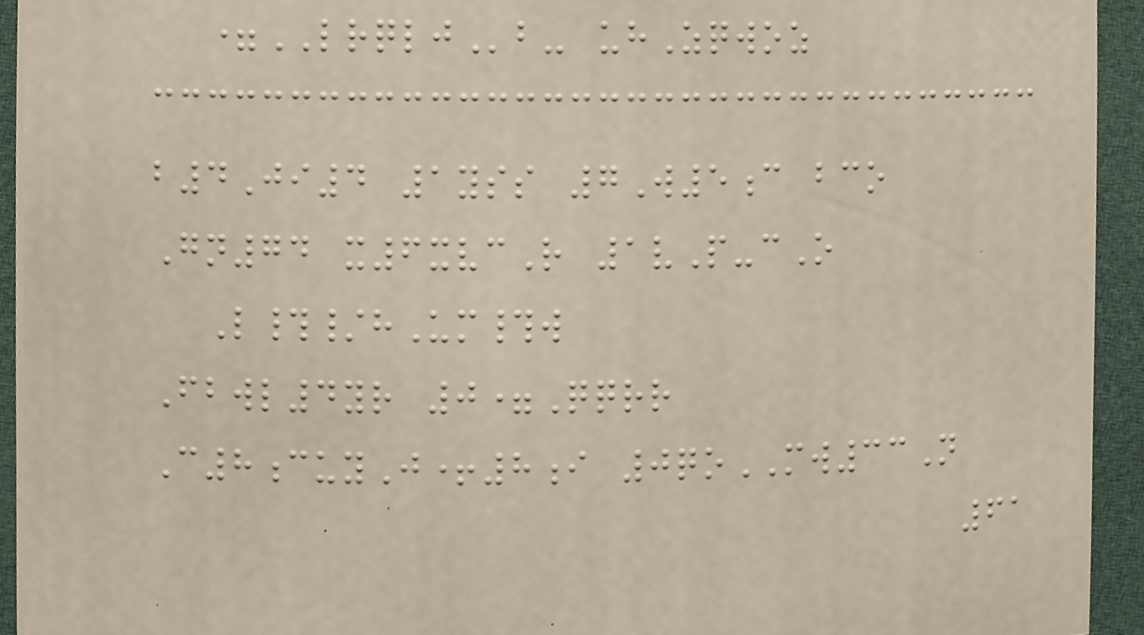=LRQLJb- uhZqwoz
b4Ji4 1yss 7W5c bco
Gn74 x6xvcR 1vP-cO
L#/hUm#w
Fbwl4yr 0=Qqrr
C8cuyJ+8i 0qoMW33N
61
